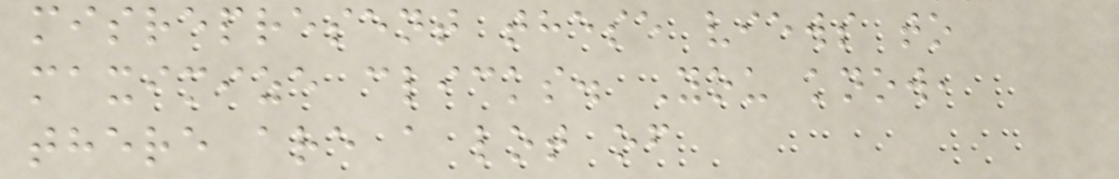misrepresent these views to
maximize clicks. You know,
there are a lot of
